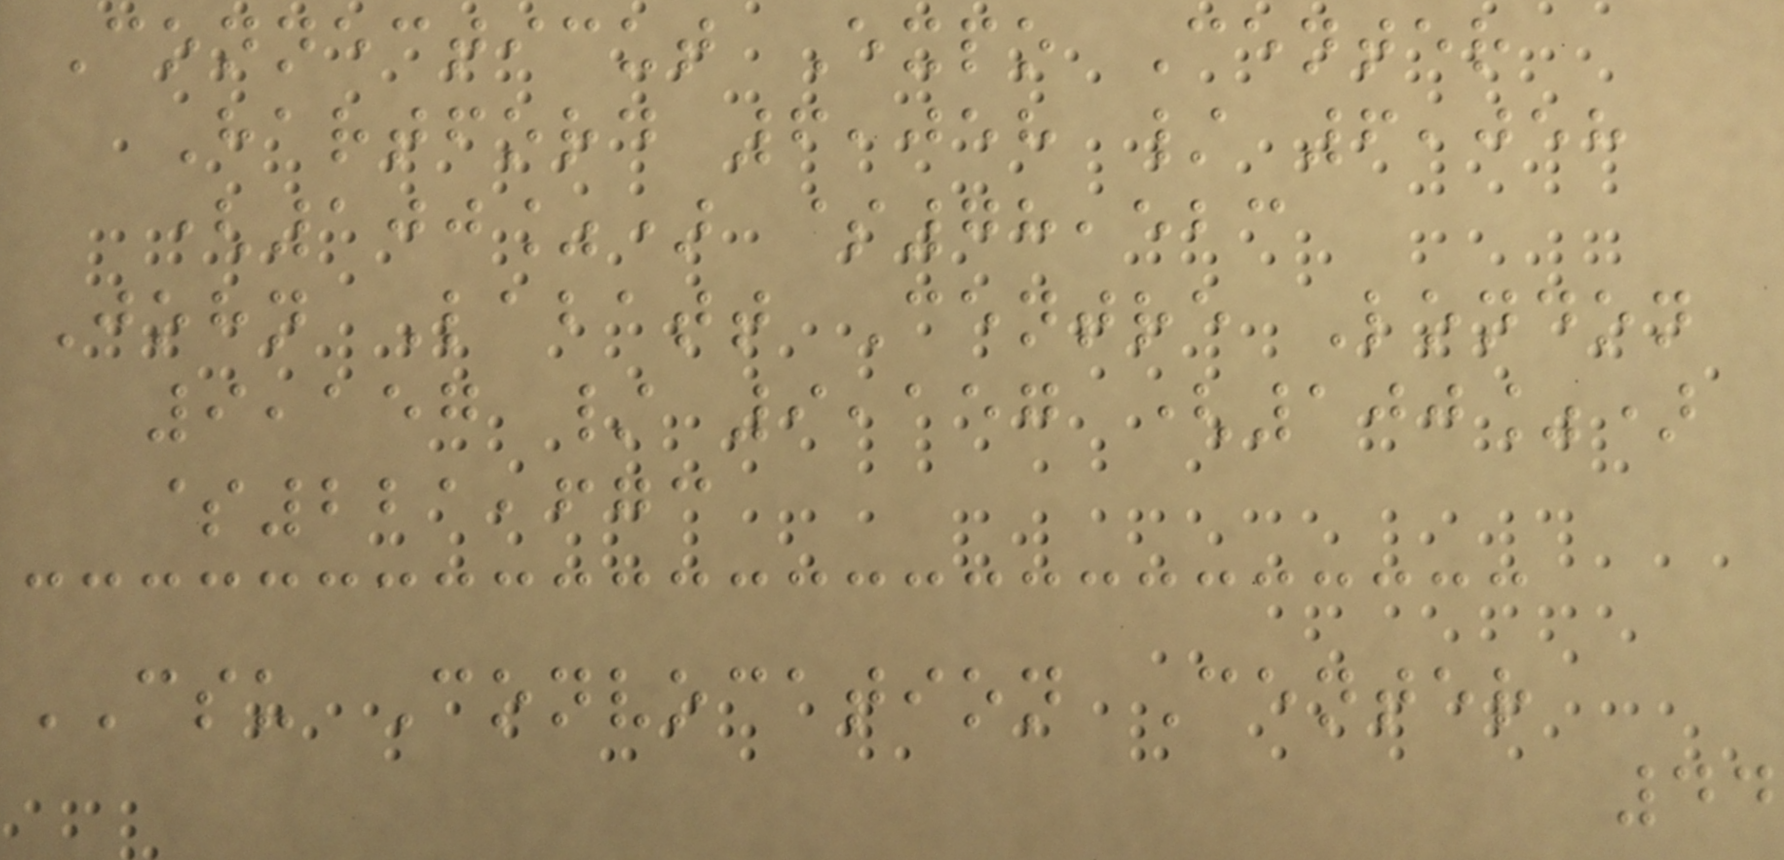Connecticut Expo Center
Hartford 6,058 / 6,058
(100%) $78,523
John Labatt Centre London
9,157 / 9,157 (100%)
$221,673
CSU Convocation Center
44
